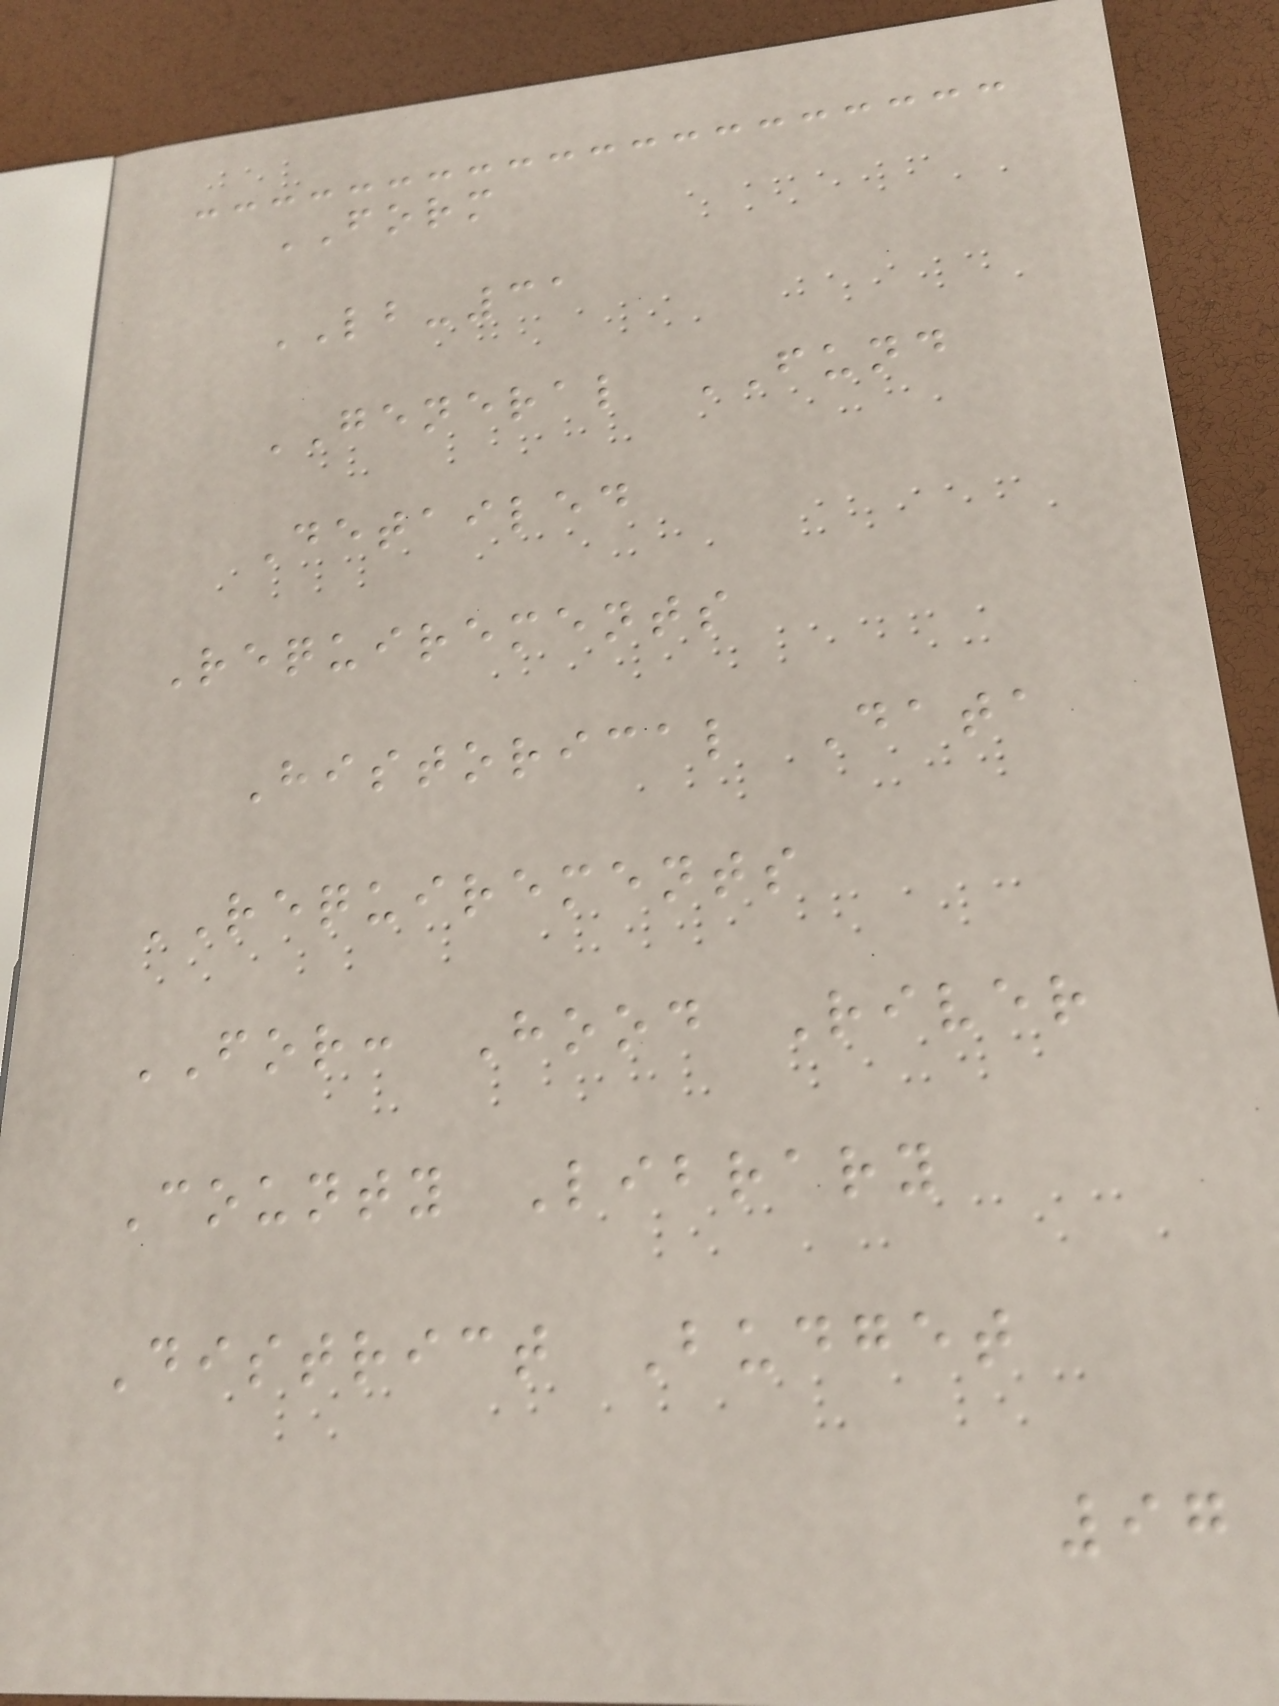FORM
LB-31
GENERAL FUND
Detailed
Requirements
Historical Data
REQUIREMENTS
FOR: Hood River
County Library
District Budget
97
